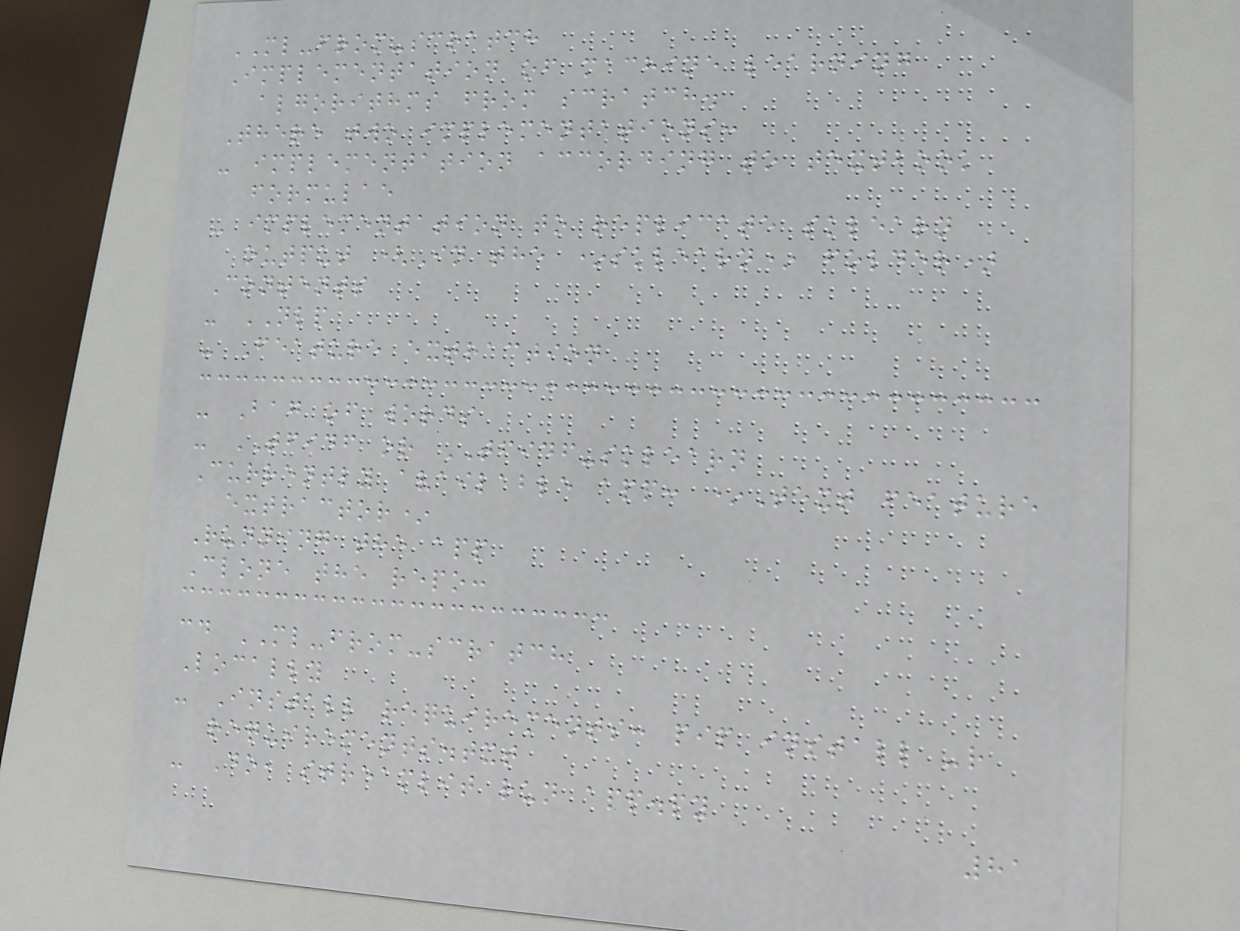ML-from-scratch
Implementation of machine learning
algorithms from scratch.
There two implementations:
- implementation according to textbook
formulae
- implementation to replicate sklearn
output (In the *sklearn* folder)
Contents
- NLP
- Feature extraction
- Bag of words
- TFIDF or TFIDF-sklearn
Currently available app: *Text feature
extractor*
Running the app
Clone the repo:
cd ML-from-scratch
Locally
- Install requirements: pip install -r
requirements.txt
- Do, streamlit run app.py
81
